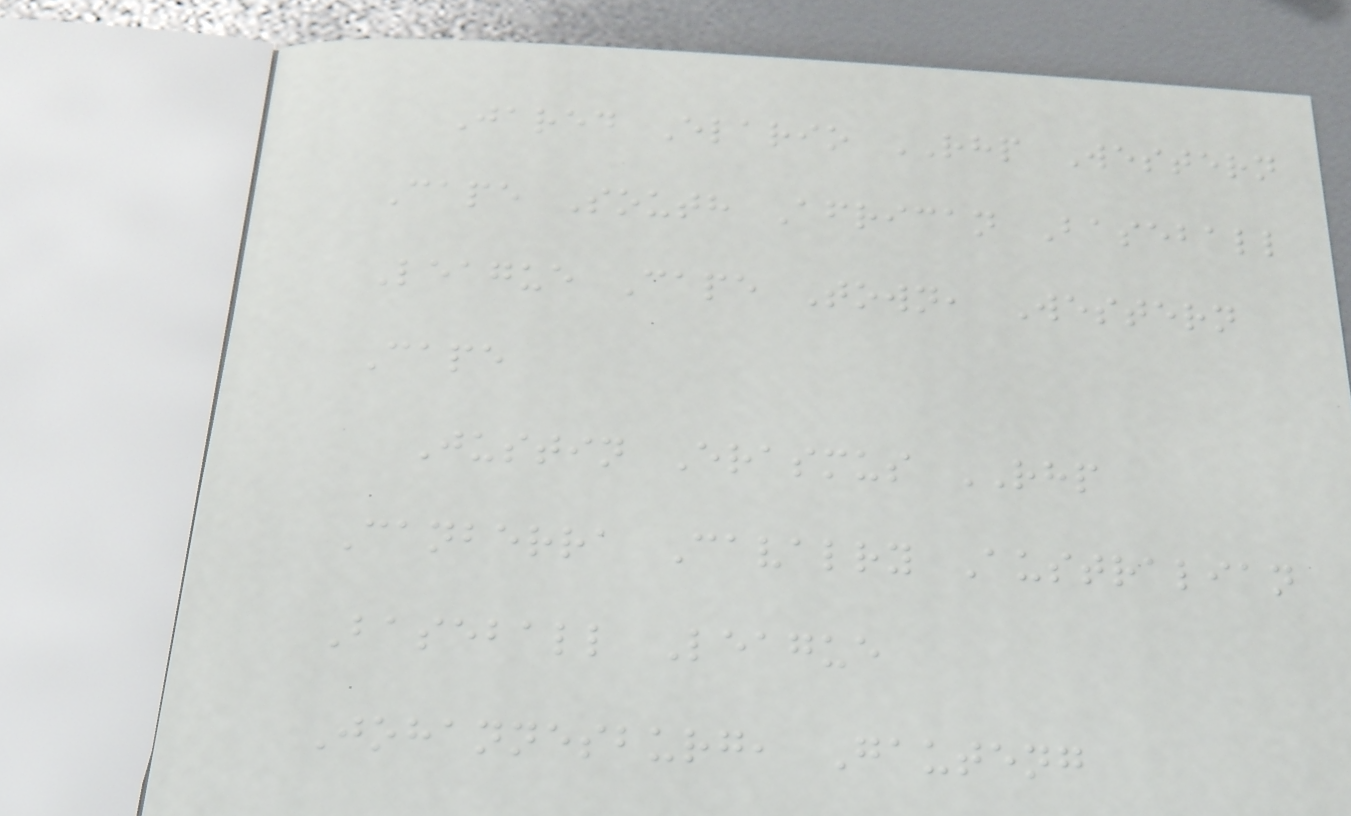Jared Elario RHP Western
Cape South African Baseball
League Cape Town, Western
Cape
Justin Erasmus RHP
Canberra Cavalry Australian
Baseball League
Johannesburg, Gauteng
